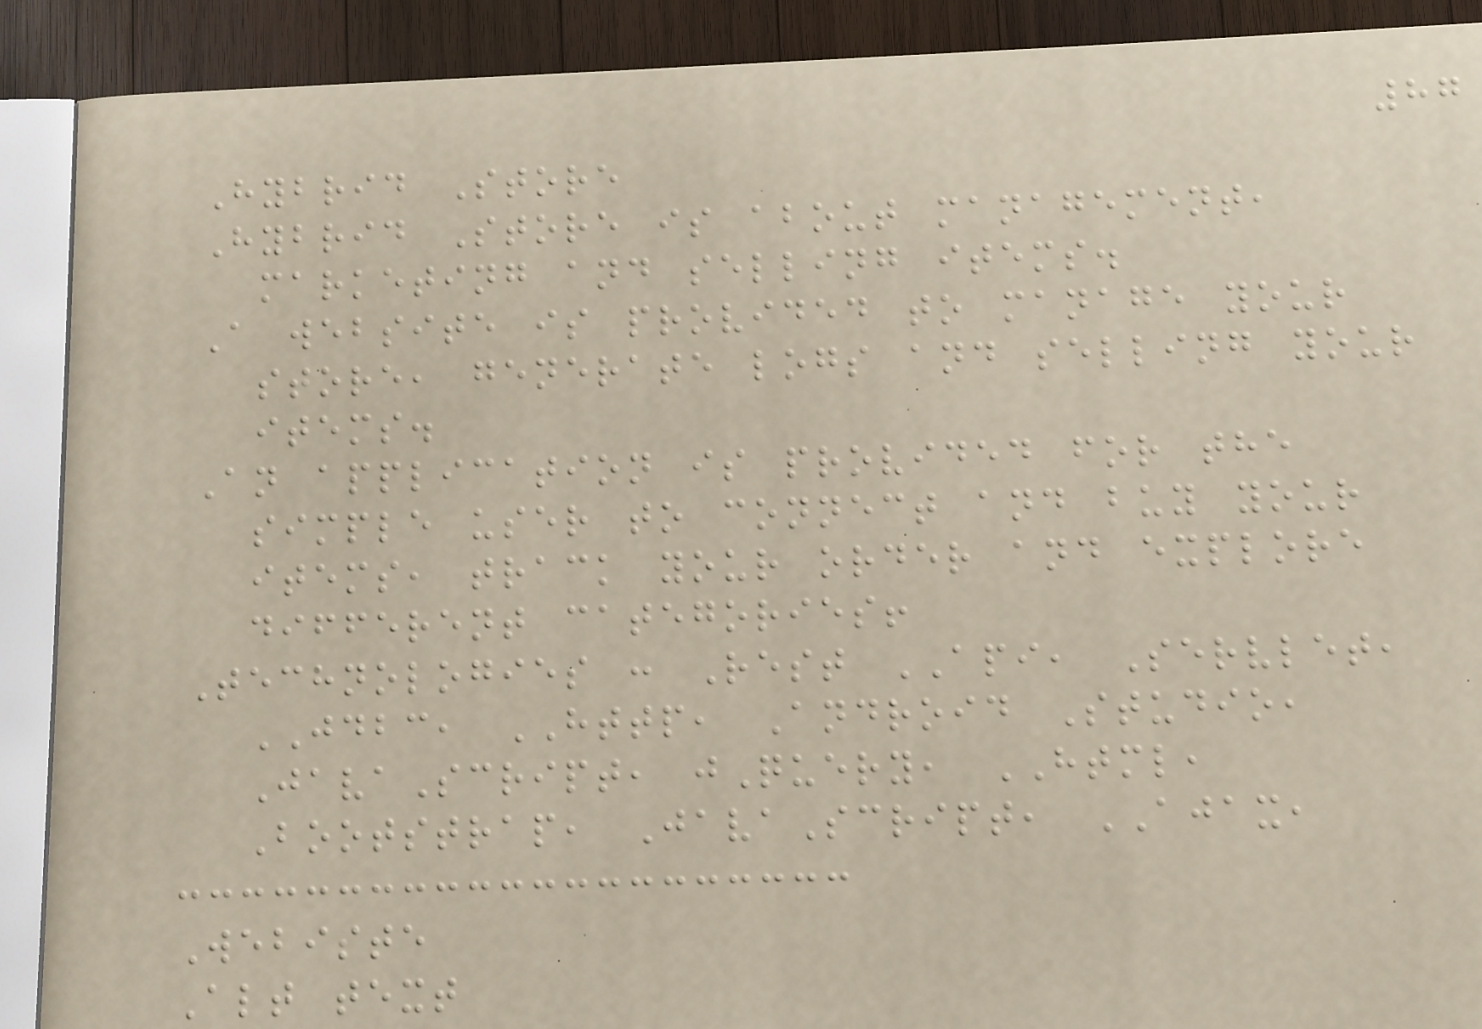87
Hybrid Store
Hybrid Store is about management,
marketing and selling items.
A website is provided to manage your
store, generate logs and selling your
items.
An application is provided for the
simple user to connect and buy your
items, track your order and explore
different categories!
Technologies : Rest API, Servlet,
JDBC, HTTP, Android Studio,
JavaScript, jQuery, HTML,
Bootstrap, JavaScript, AJAX,
Webiste
Alt text
